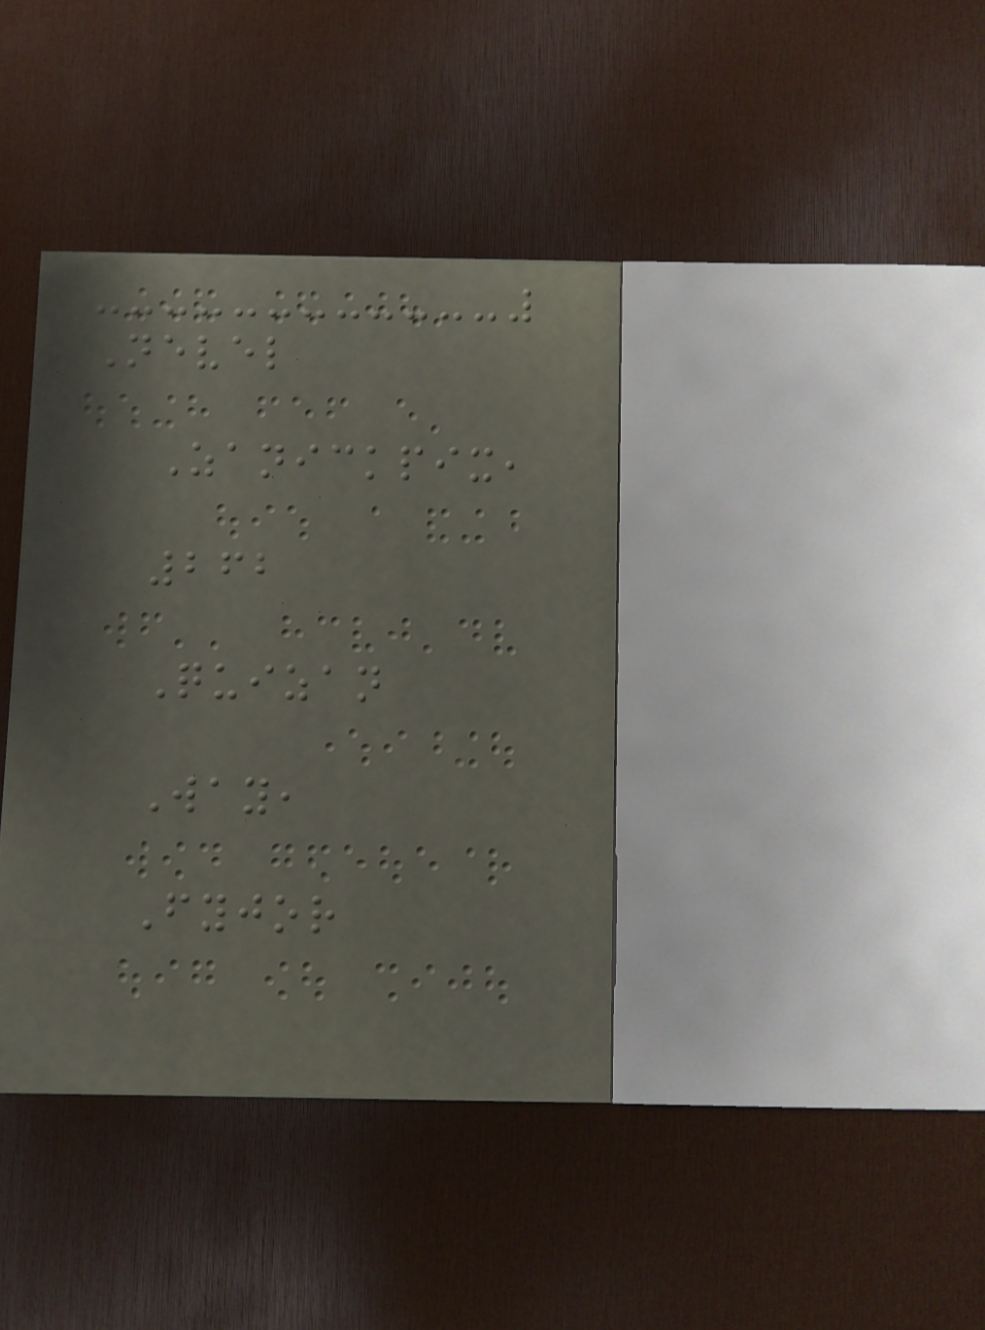Nevel
Zanickpix,
262
Quizan
Way,
Fyjor
